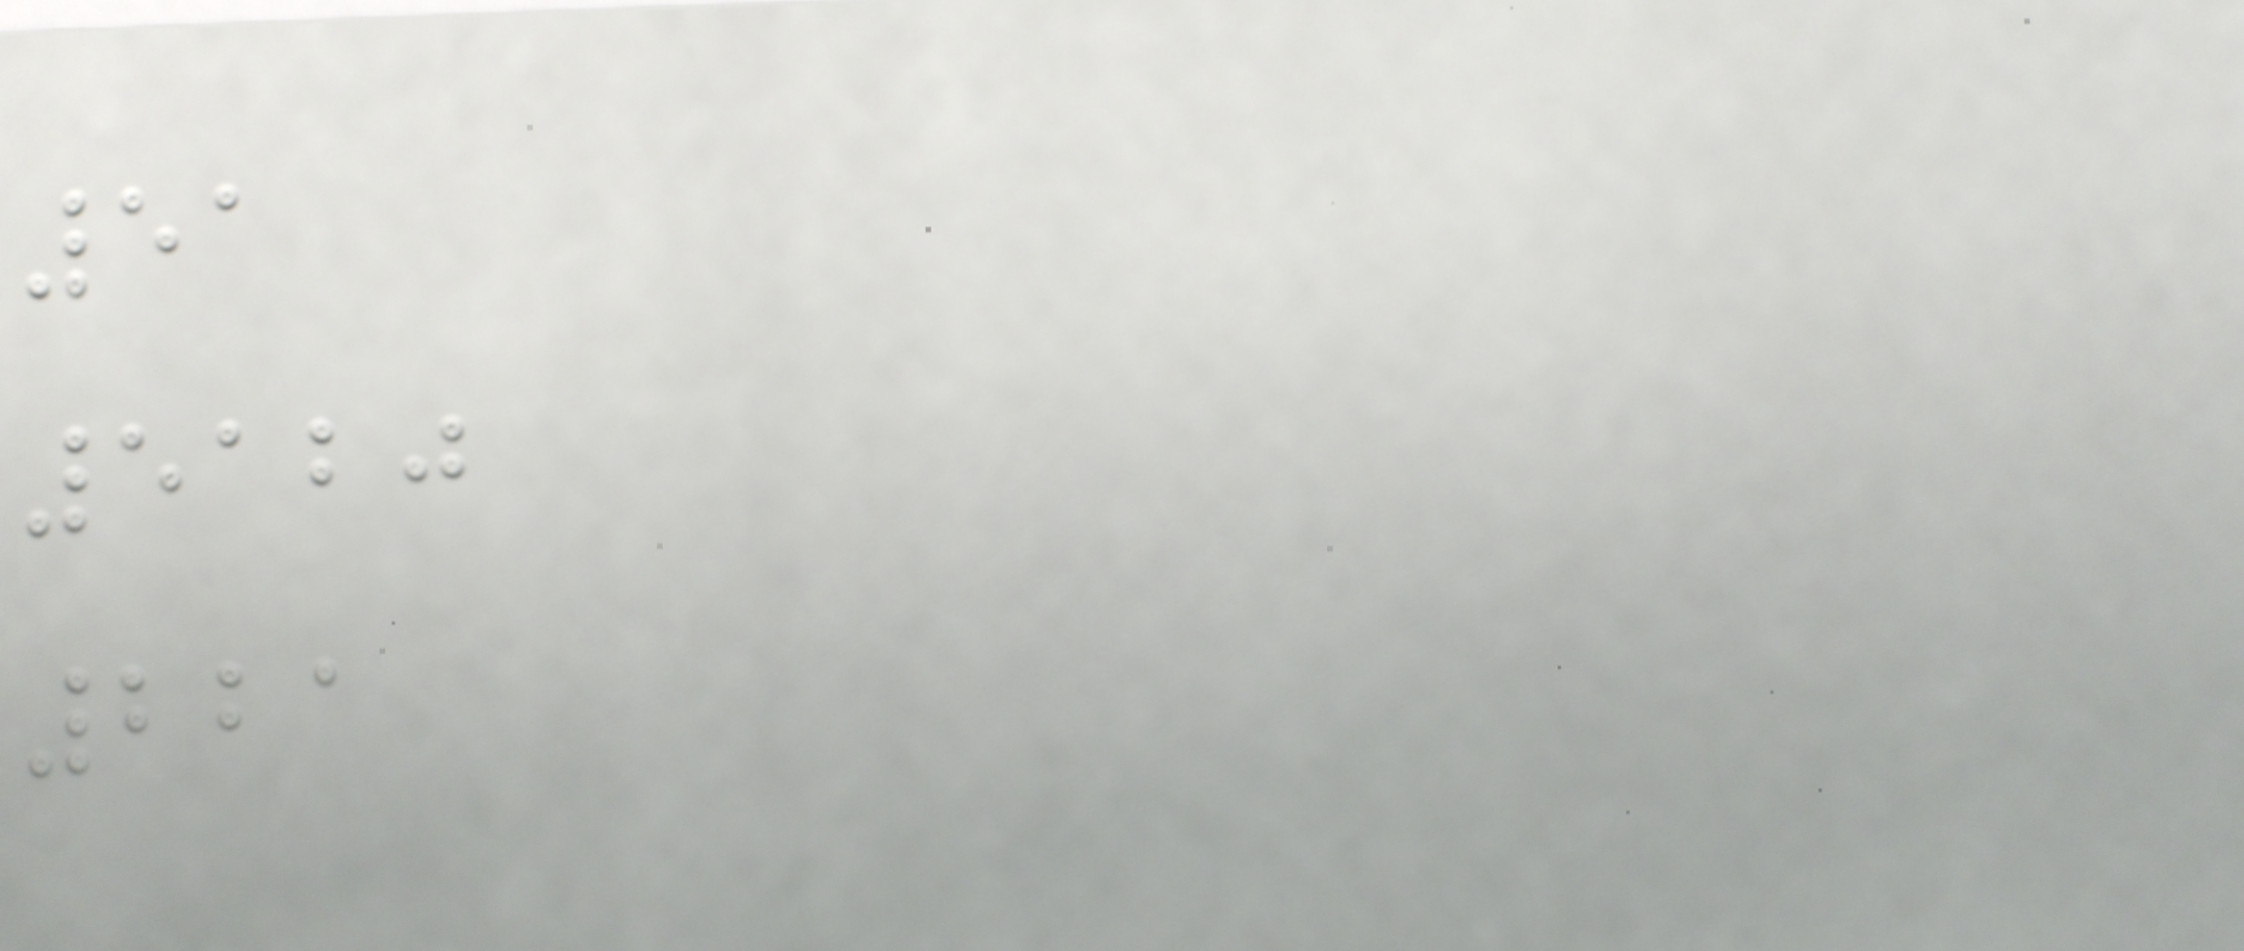51
5120
221
